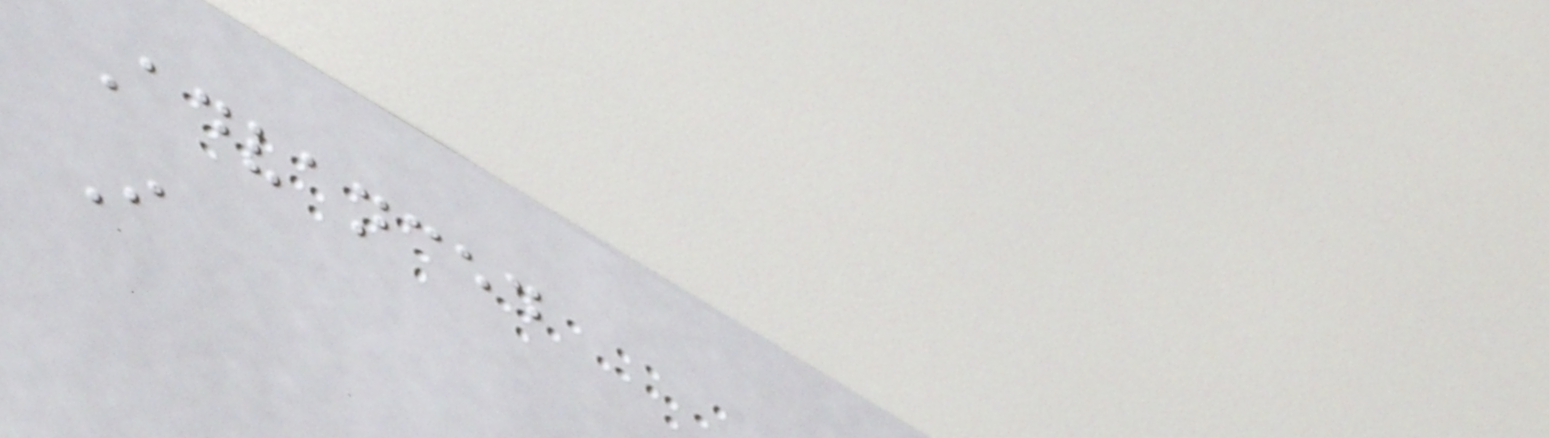Advanced
I
